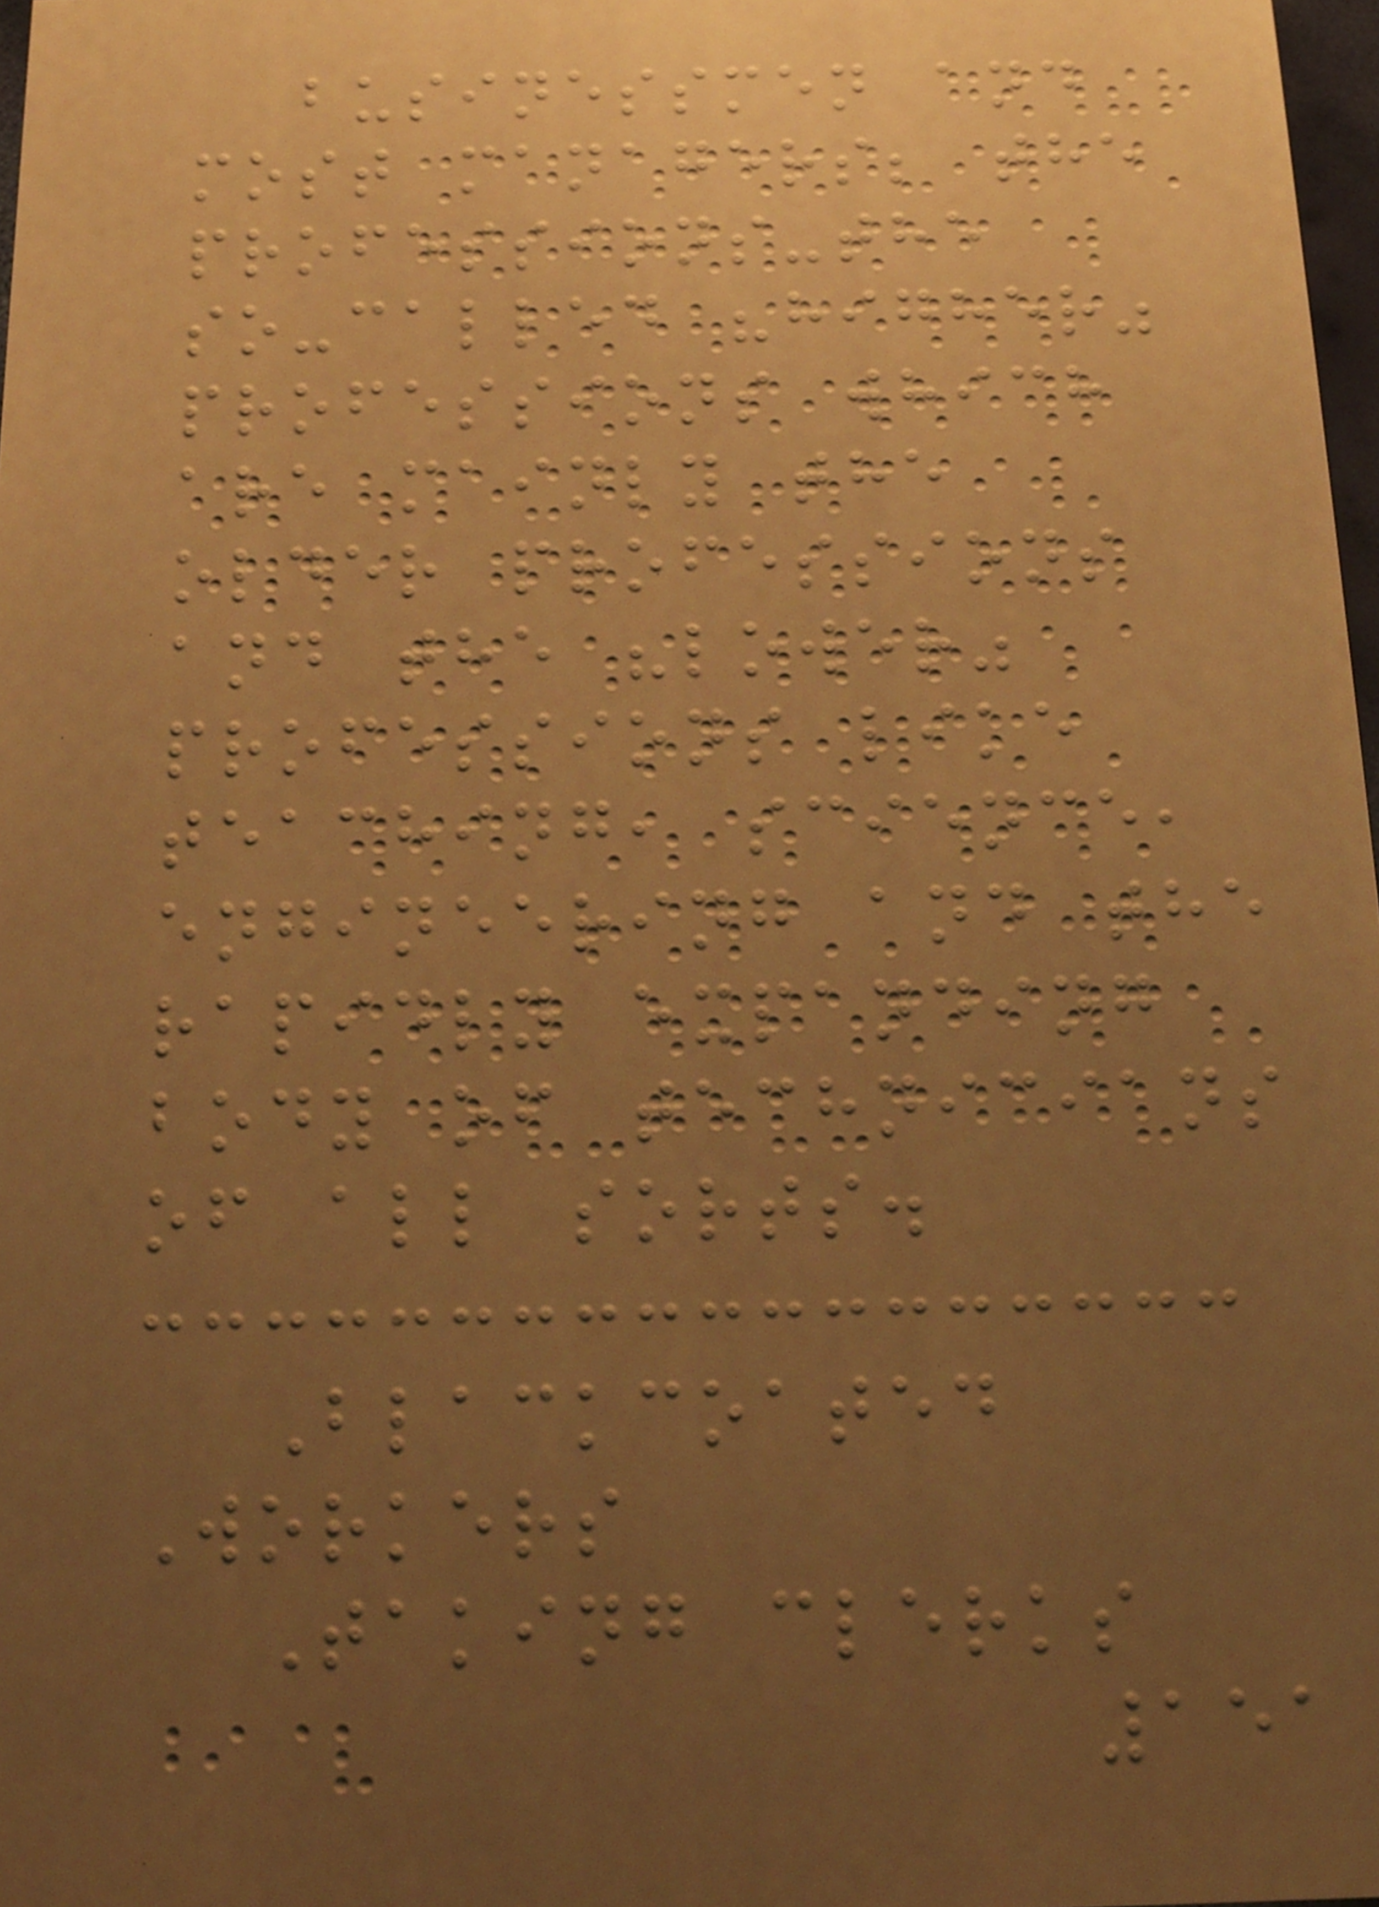businessmen and
most managers; the
professions-the
so-called "higher"
professions which
are mainly the
older professions
and the "lower"
professions like
teaching, science,
engineering and the
rapidly expanding
body of technicians
of all sorts.
Blackcoated
Workers
Taking clerks
151
